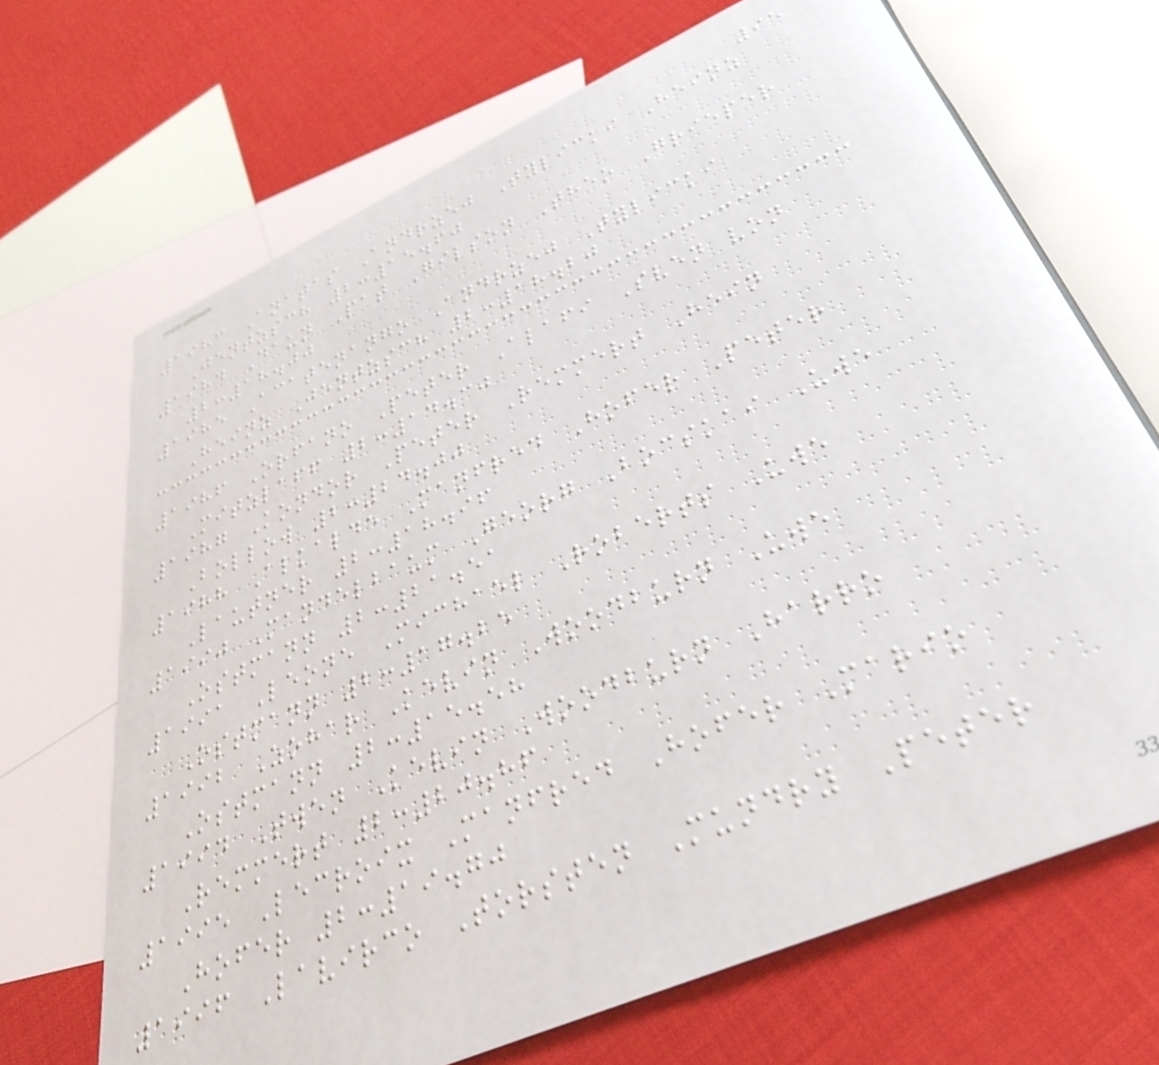95
1983 Anatas Andrzej Tylicki Heinz
Jentzsch 2:15.60
1984 Daun Pat Gilson Theo Grieper
2:18.00
1985 Acatenango Andrzej Tylicki
Heinz Jentzsch 2:18.20
1986 Orfano Peter Alafi Sven von
Mitzlaff 2:14.30
1987 Kondor Peter Remmert Hein
Bollow 2:24.00
1988 Alkalde Manfred Hofer Peter
Lautner 2:18.96
1990 Mandelbaum Georg Bocskai Uwe
Ostmann 2:21.51
1991 Leone Michael Roberts Uwe
Ostmann 2:17.25
1992 Zohar Kevin Woodburn Uwe
Ostmann 2:15.58
1994 Twen Kevin Woodburn Harro
Remmert 2:20.86
1995 Lecroix Manfred Hofer Mario
Hofer 2:19.70
1996 Lavirco Torsten Mundry Peter
